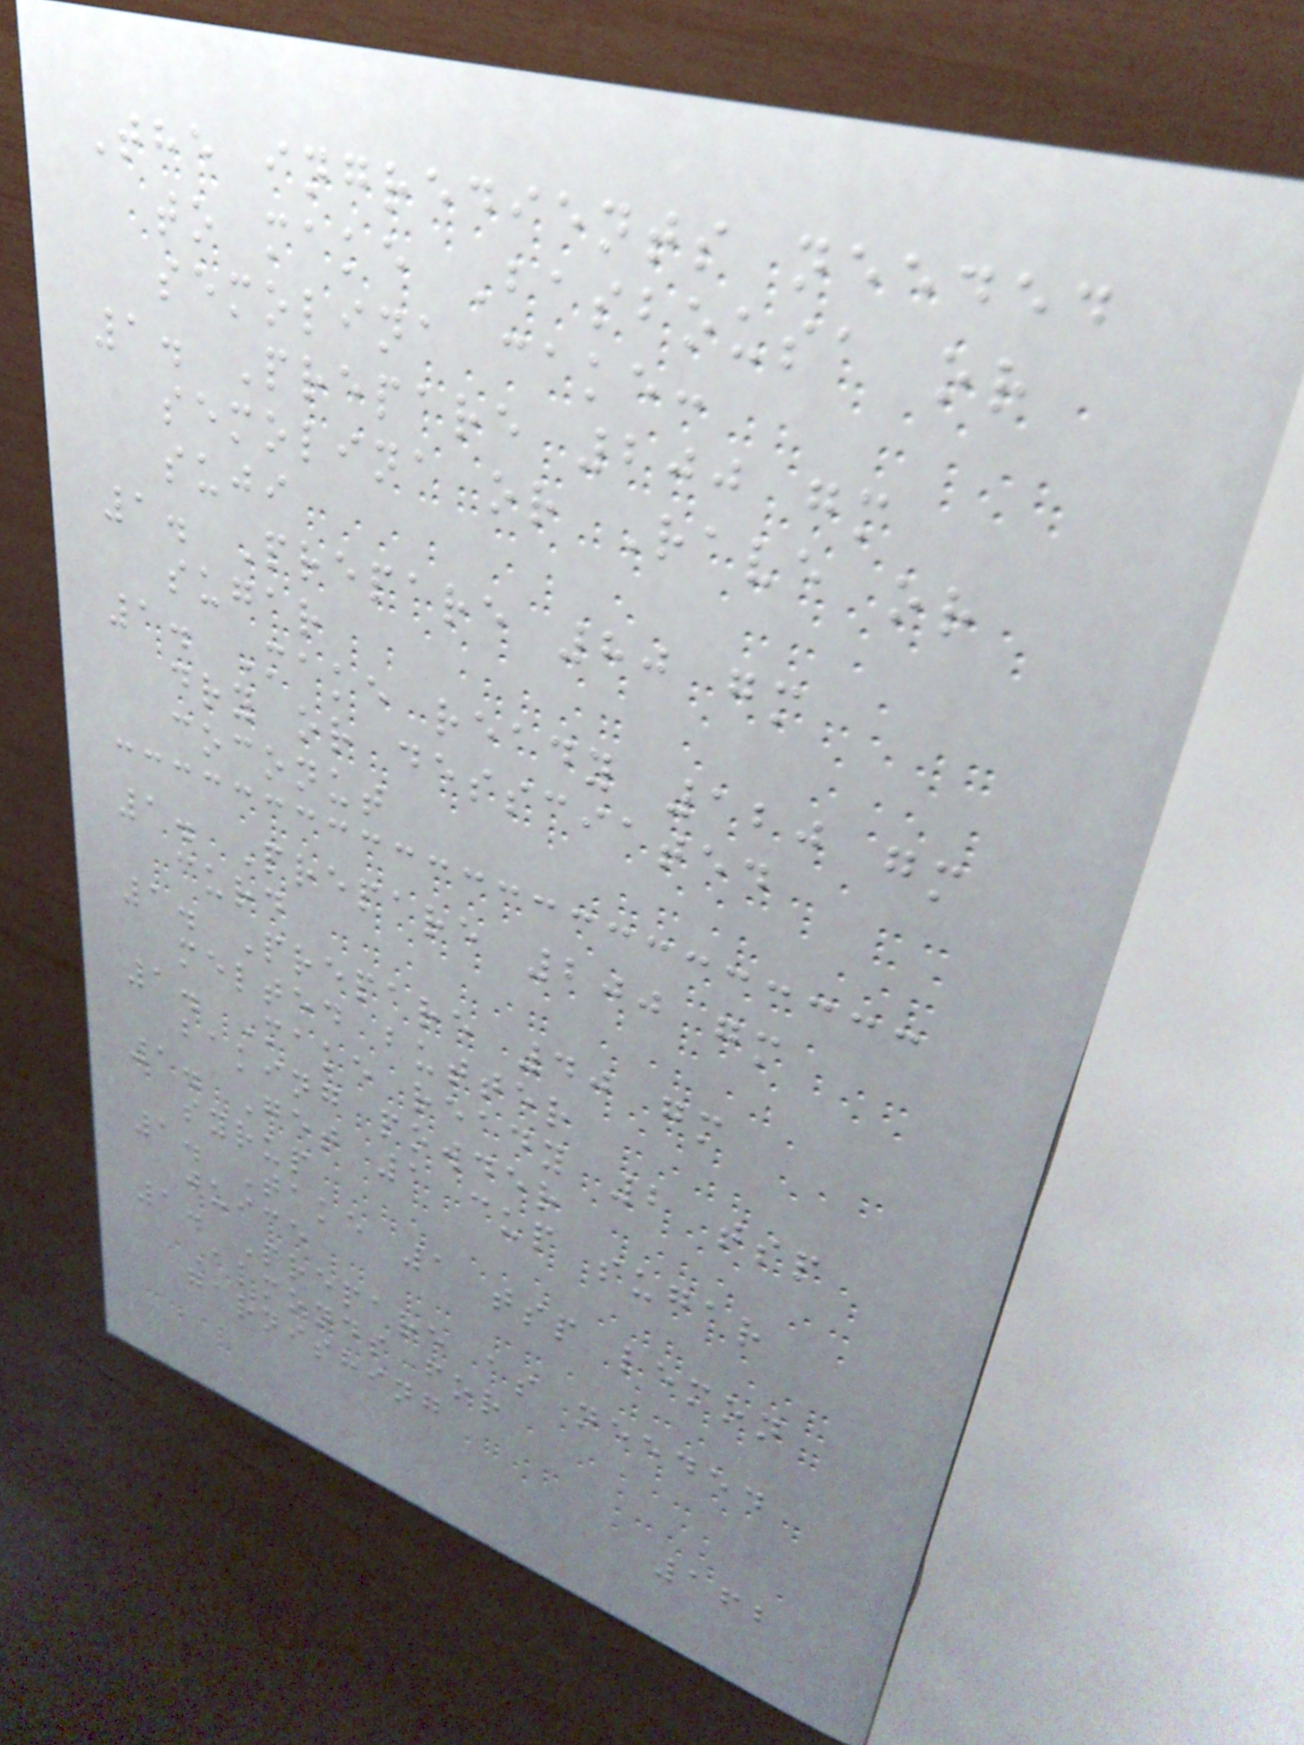The ingredients needed
to make Basbousa or
semolina cake:
1. Prepare 200 gm
semolina or Rave or
suji
1. Prepare 80 gm
sugar
1. Make ready 120 gm
dry or dessciated
coconut
1. Prepare 200 gm
curd
1. Prepare 40 gm
melted butter
1. Make ready 2 tsp
baking powder
1. Get 1 cup sugar
syrup
1. Take 1 tsp lemon
juice
1. Prepare as needed
Almonds for
garnishing
162
